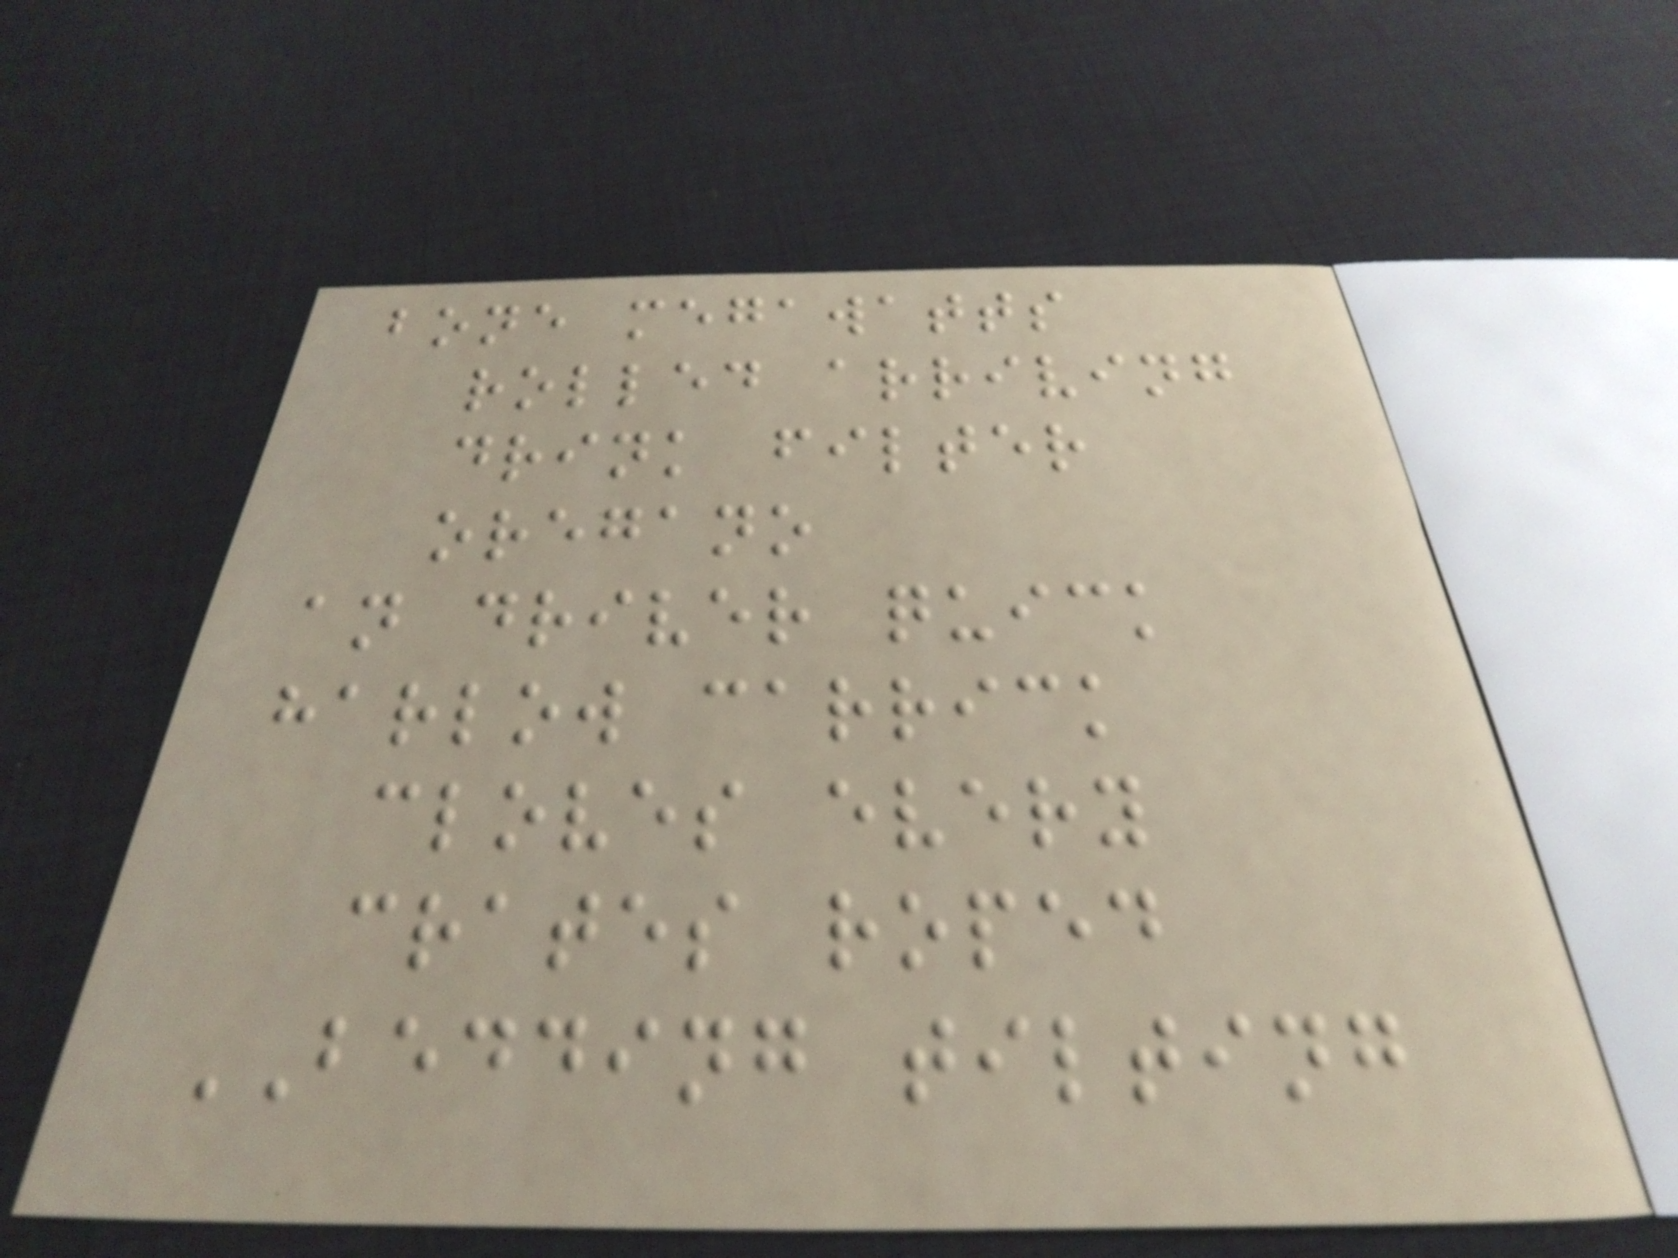bone megawatts
rolled arriving
drink filter
oregano
an driver quick
harlow carrick
cloves every
crates roped
BEDDING tilting
